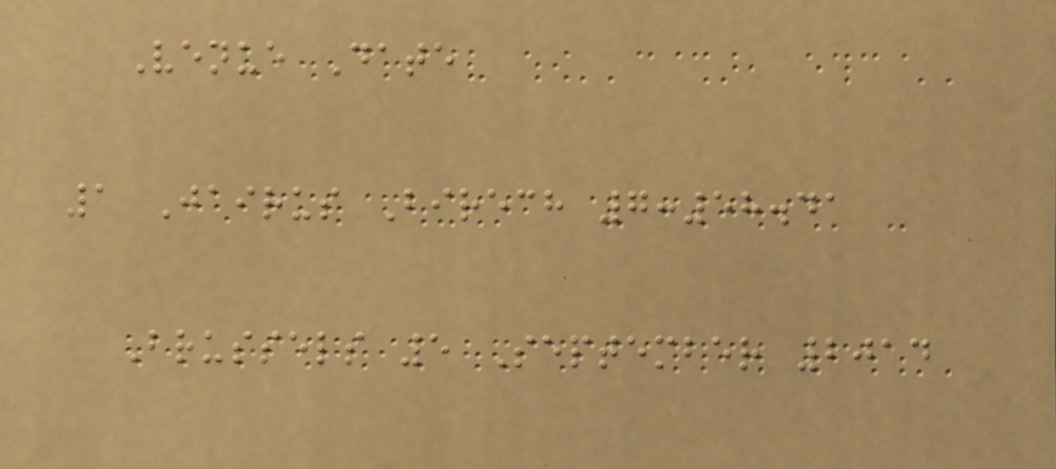Venue Date
1 Jairus Birech 7:58.41
Brussels 5 September 2014
